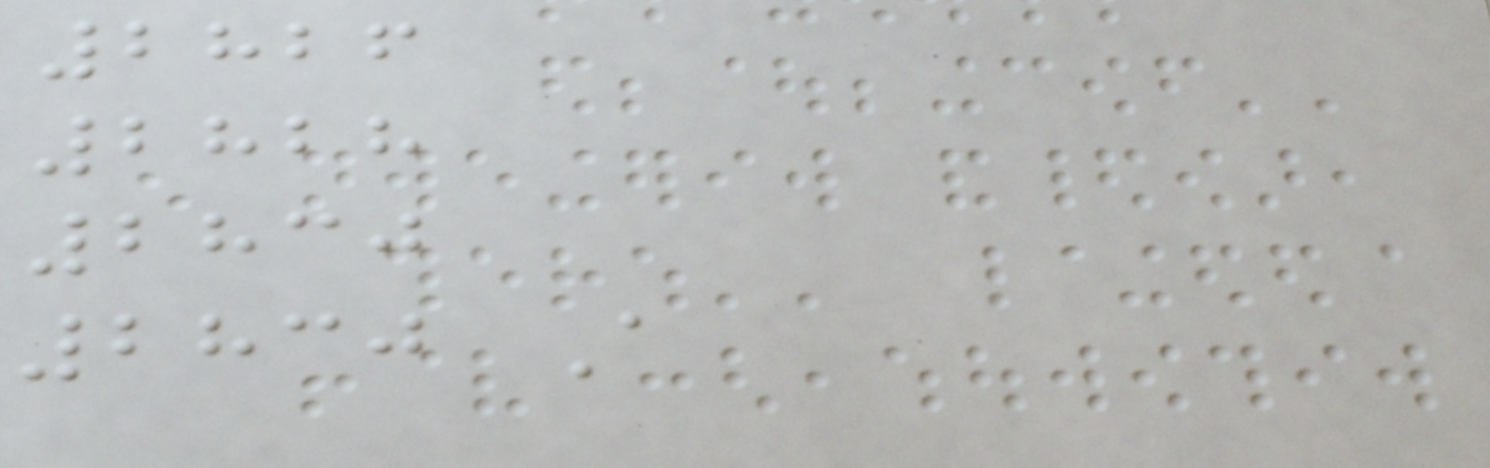2826
2828
2830
2830 A
